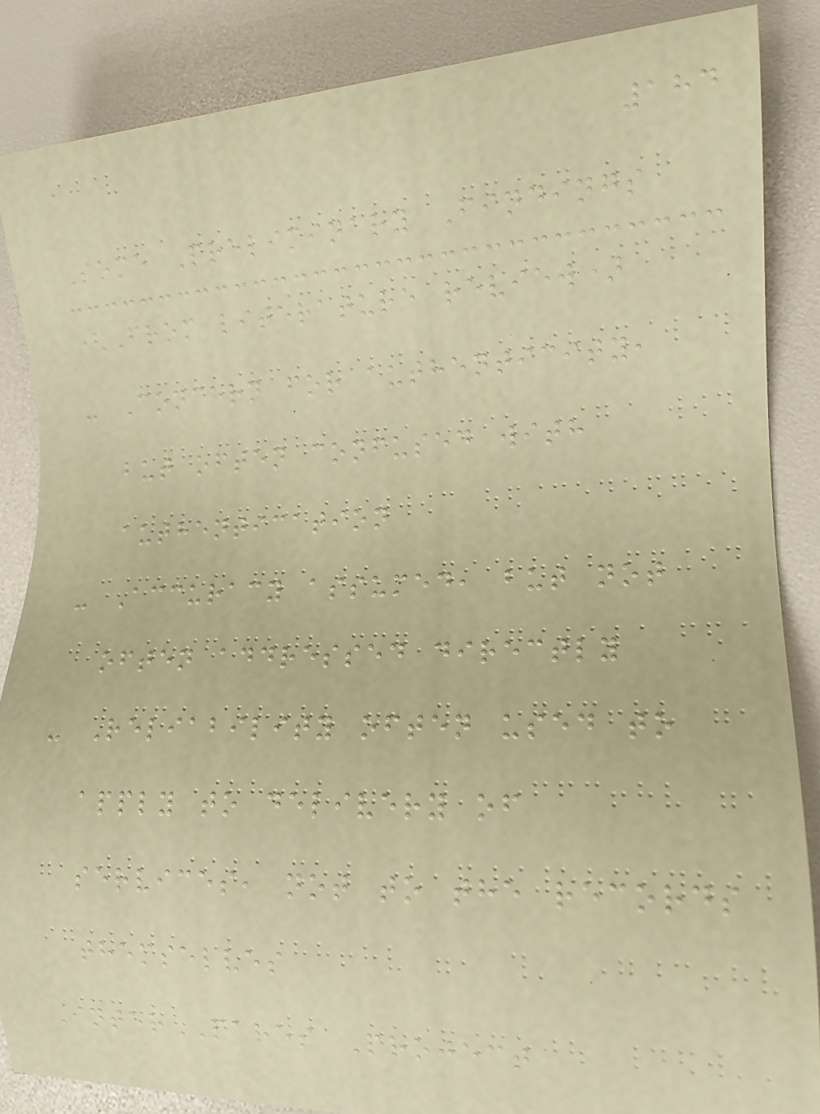184
Some Preliminary Findings
(From literature review)
- Concern for authenticity,
but often confused with
authentication
- Accuracy assumed, but not
often addressed directly
- Reliability often used to
apply to delivery of
services, not to the records
themselves
InterPARES Project
